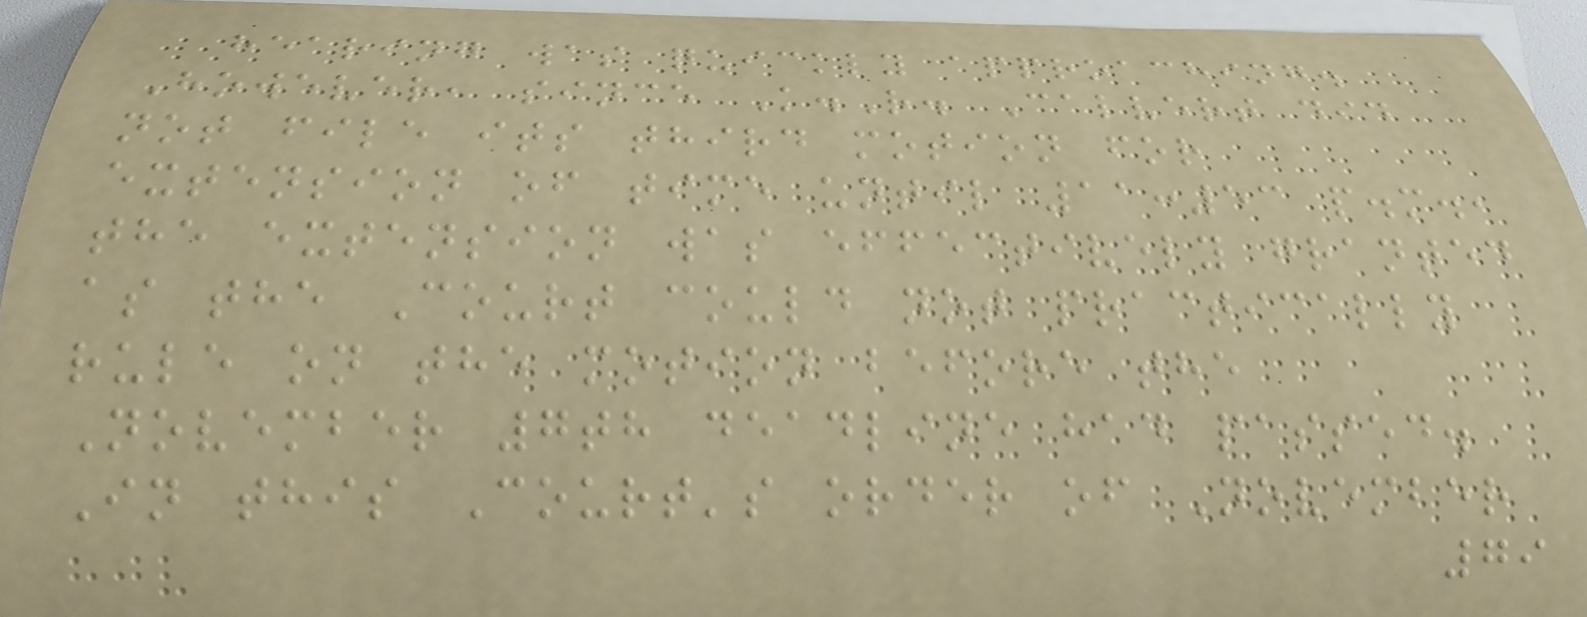hearing was quickly approaching.
However, since K.R. Calvert did
not file its third motion for
extension of time until 11:53 p.m.,
the extension was effectively granted
as the Court could not practically
rule on the motion before the
November 7th deadline had passed.
In this Court's order of November
79
